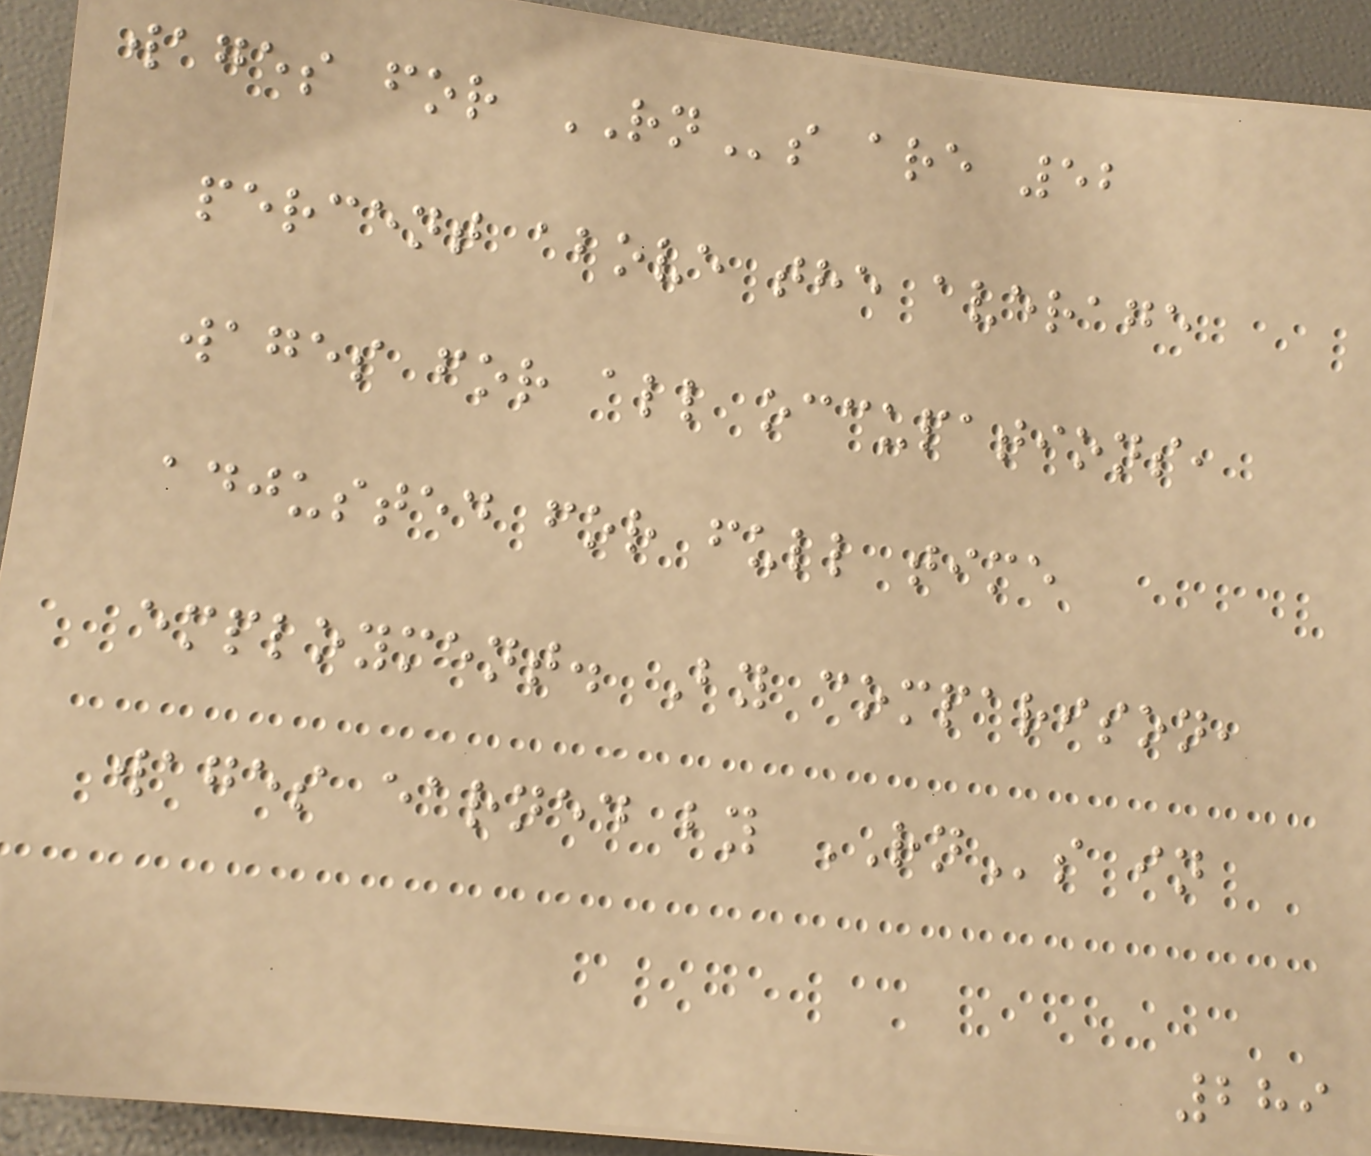wages for RNs are 52
percent above the average
wages for all occupations,
adjusted for full time
employment. By comparison,
wages earned by RNs in
289
